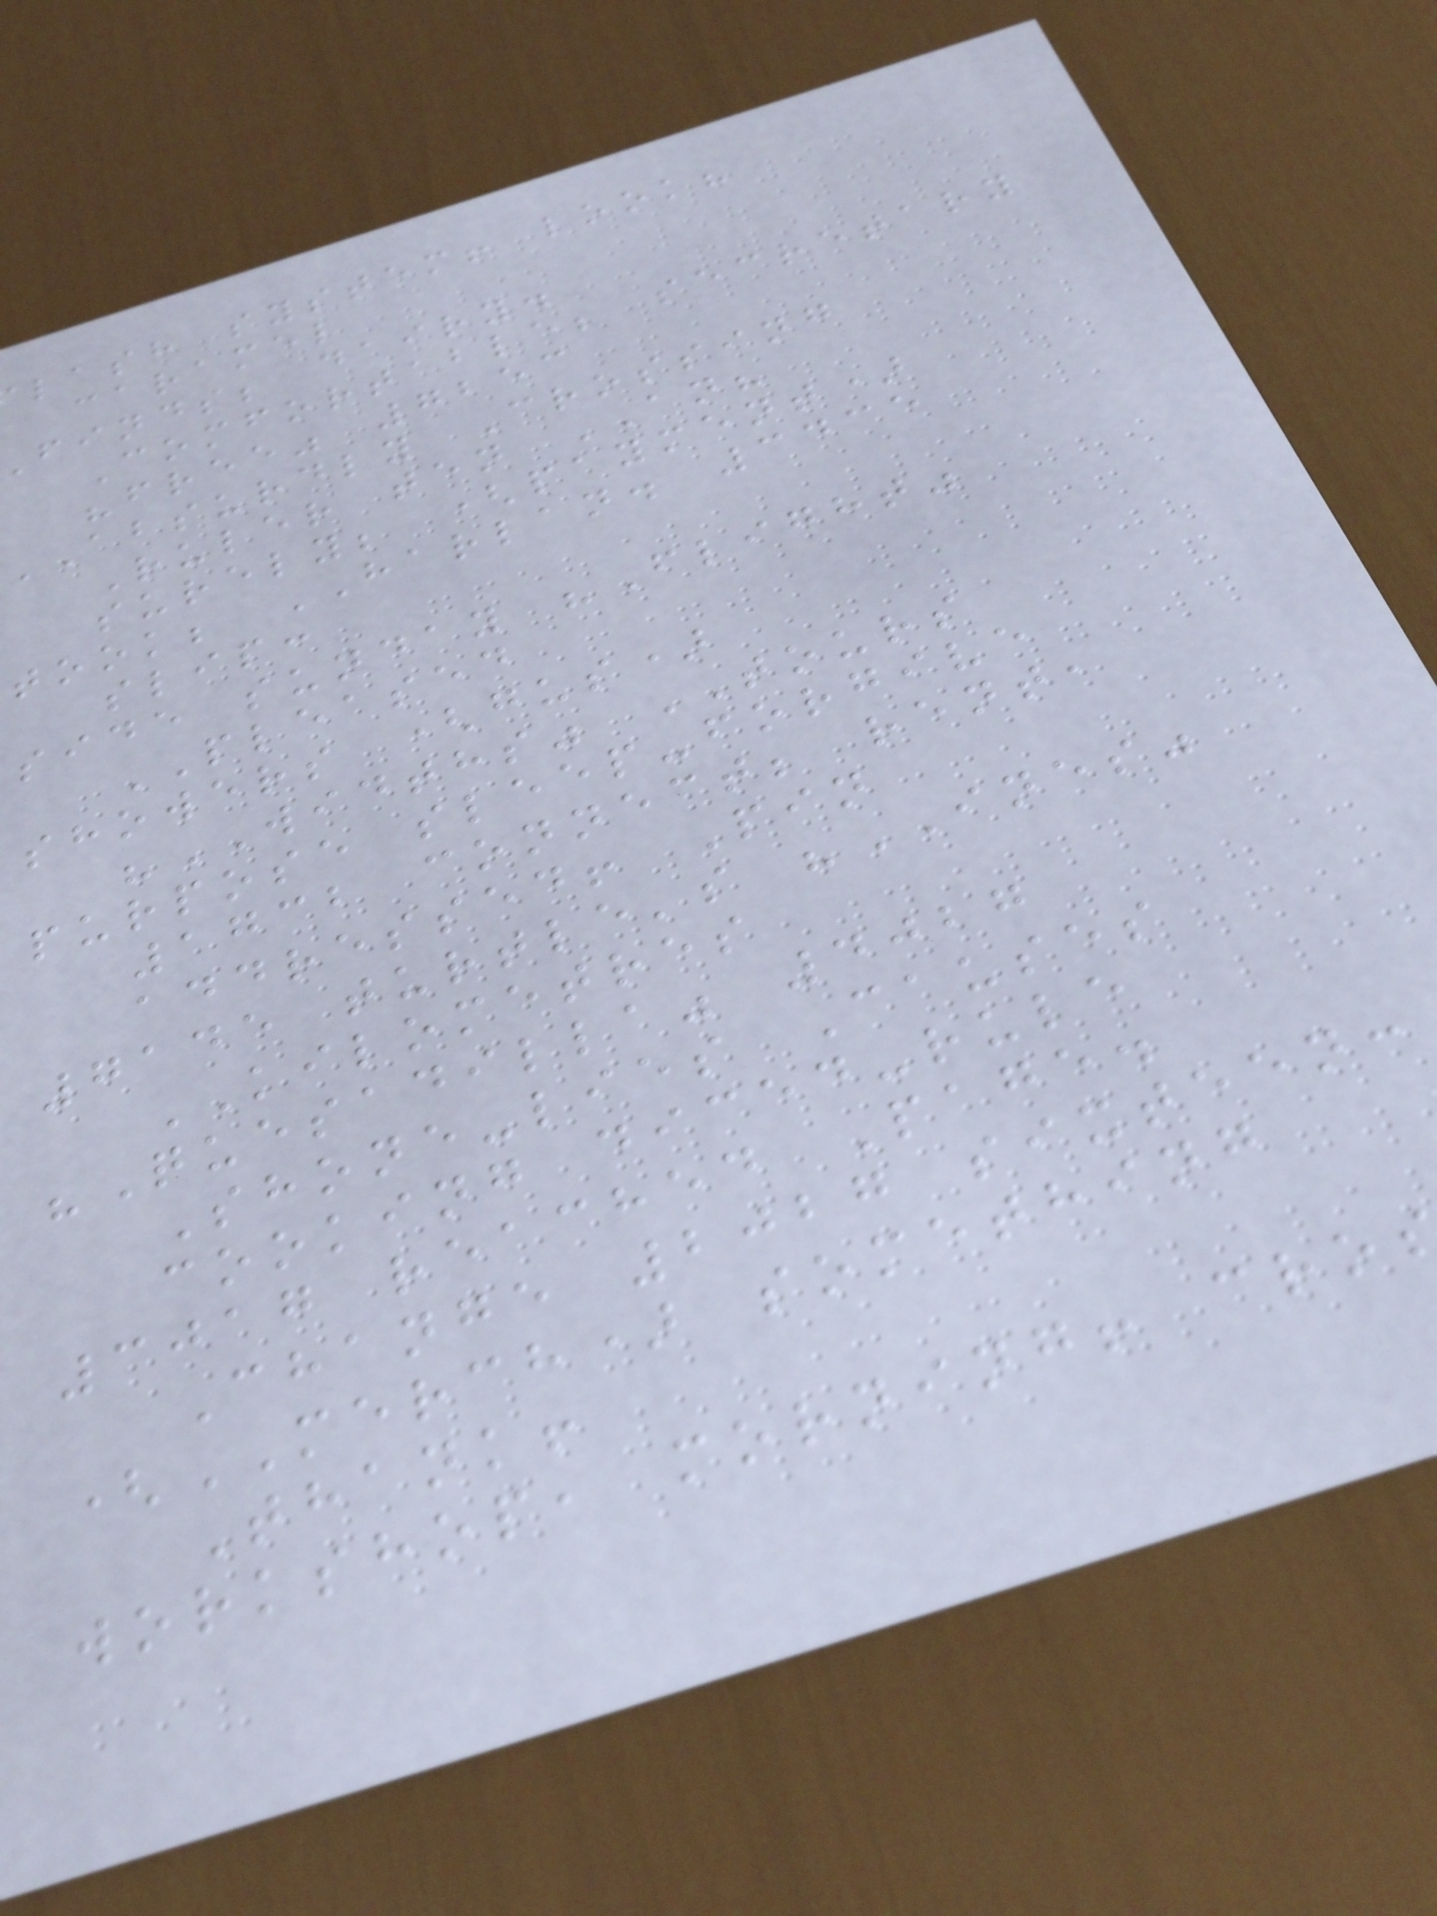lash system! look?
caramel
finds; dairy.
Comfortable; secretary
"free" 7253
ABSURDLY Crossing
Ruler ten AN?
surely; (payment)
took; HARLAN. 3435
slip:
side sunday "Flight"
PLEASED
showers (gus)
"WIDTHS" TOURS
purpose sleep-forgive
1732 connect; rent,
addressed! Pin
7145 turtle's "INES"
KILOMETRES
"Quesadilla" 4027
Shone-lies Causes
cooking diced-rule
3017 reached Page.
Change 2027 sixteen:
(MERCH) something
Thank!
workshop, morning! cro
